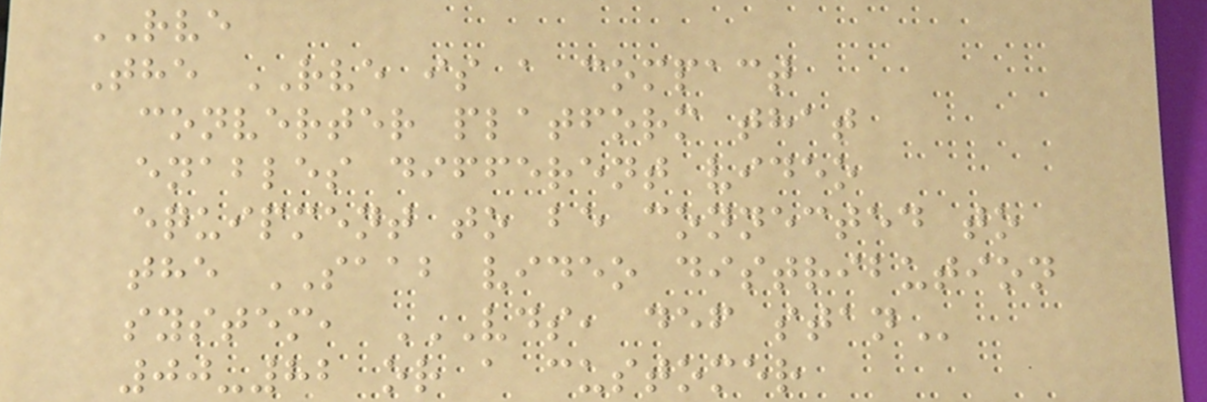RVE
The RVE is a compact
converter platform that
enables different video
equipment to be connected to
the SAAB video distribution
system, VDS, DEF STAN
00-82 or a customer
